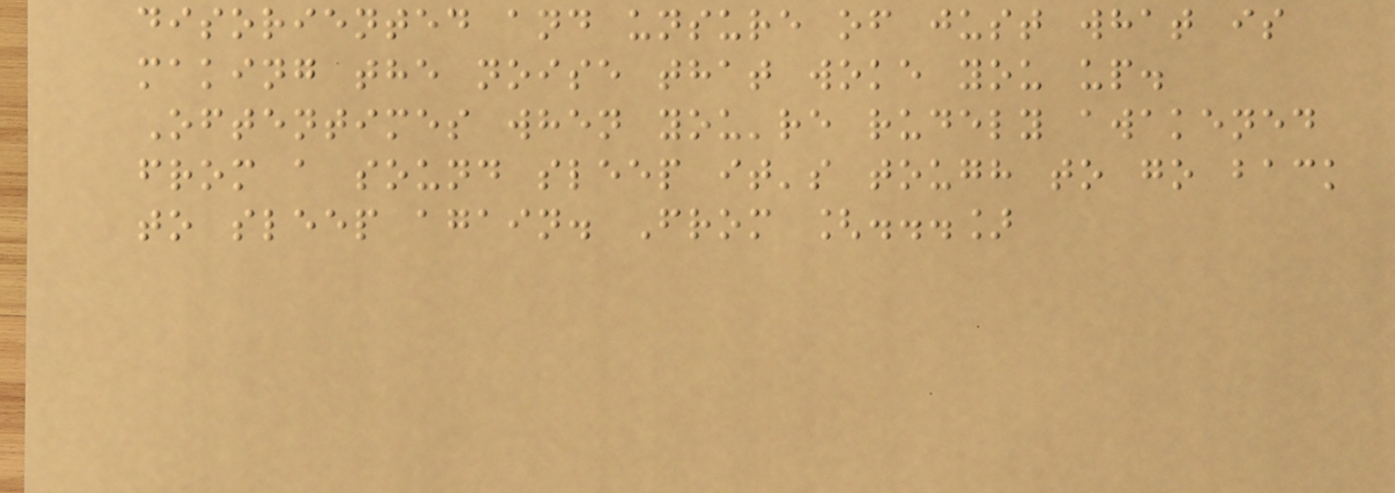disoriented and unsure of just what is
making the noise that woke you up.
Oftentimes when you're rudely awakened
from a sound sleep it's tough to go back
to sleep again. From [...]
